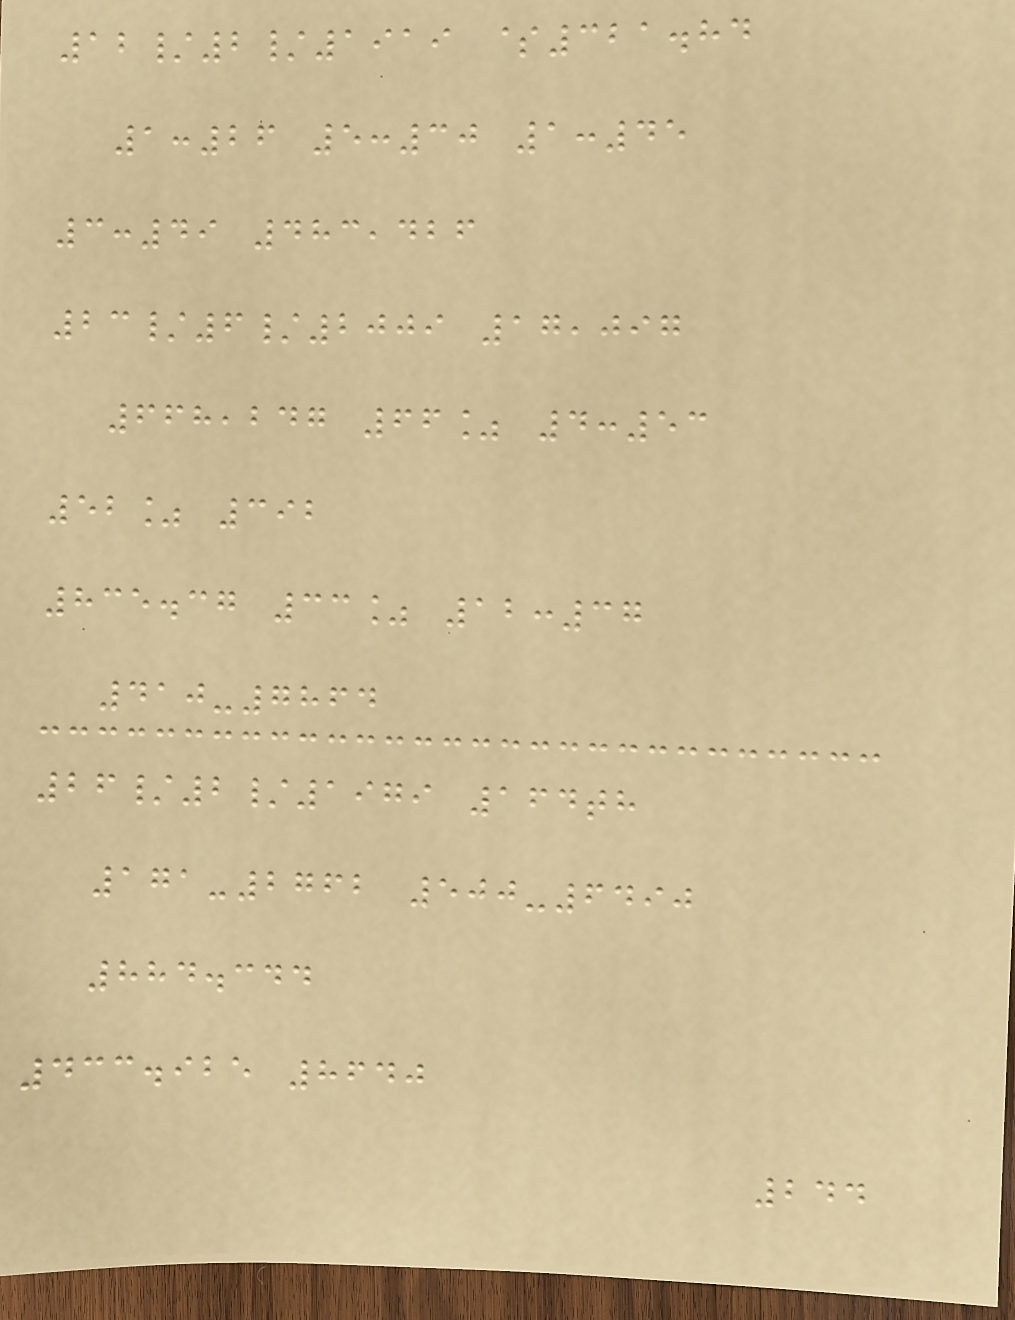12/2/1919 $321.84
1:26 5:30 1:45
3:49 483,426
23/6/2009 17,097
668,247 66% 4:53
52% 392
835.37 33% 12:37
410-7864
26/2/1979 164th
171-2762 500-6490
884.344
433.925 8640
244
